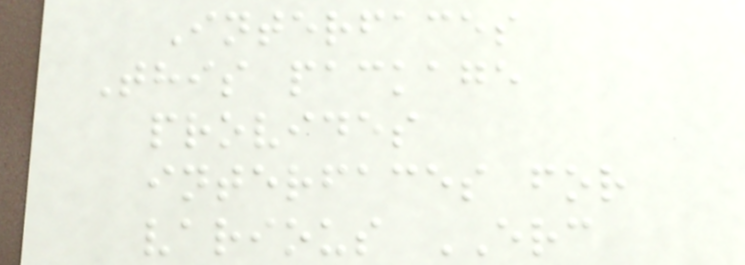Interfaces
This package
provides
interfaces for
various ERC
